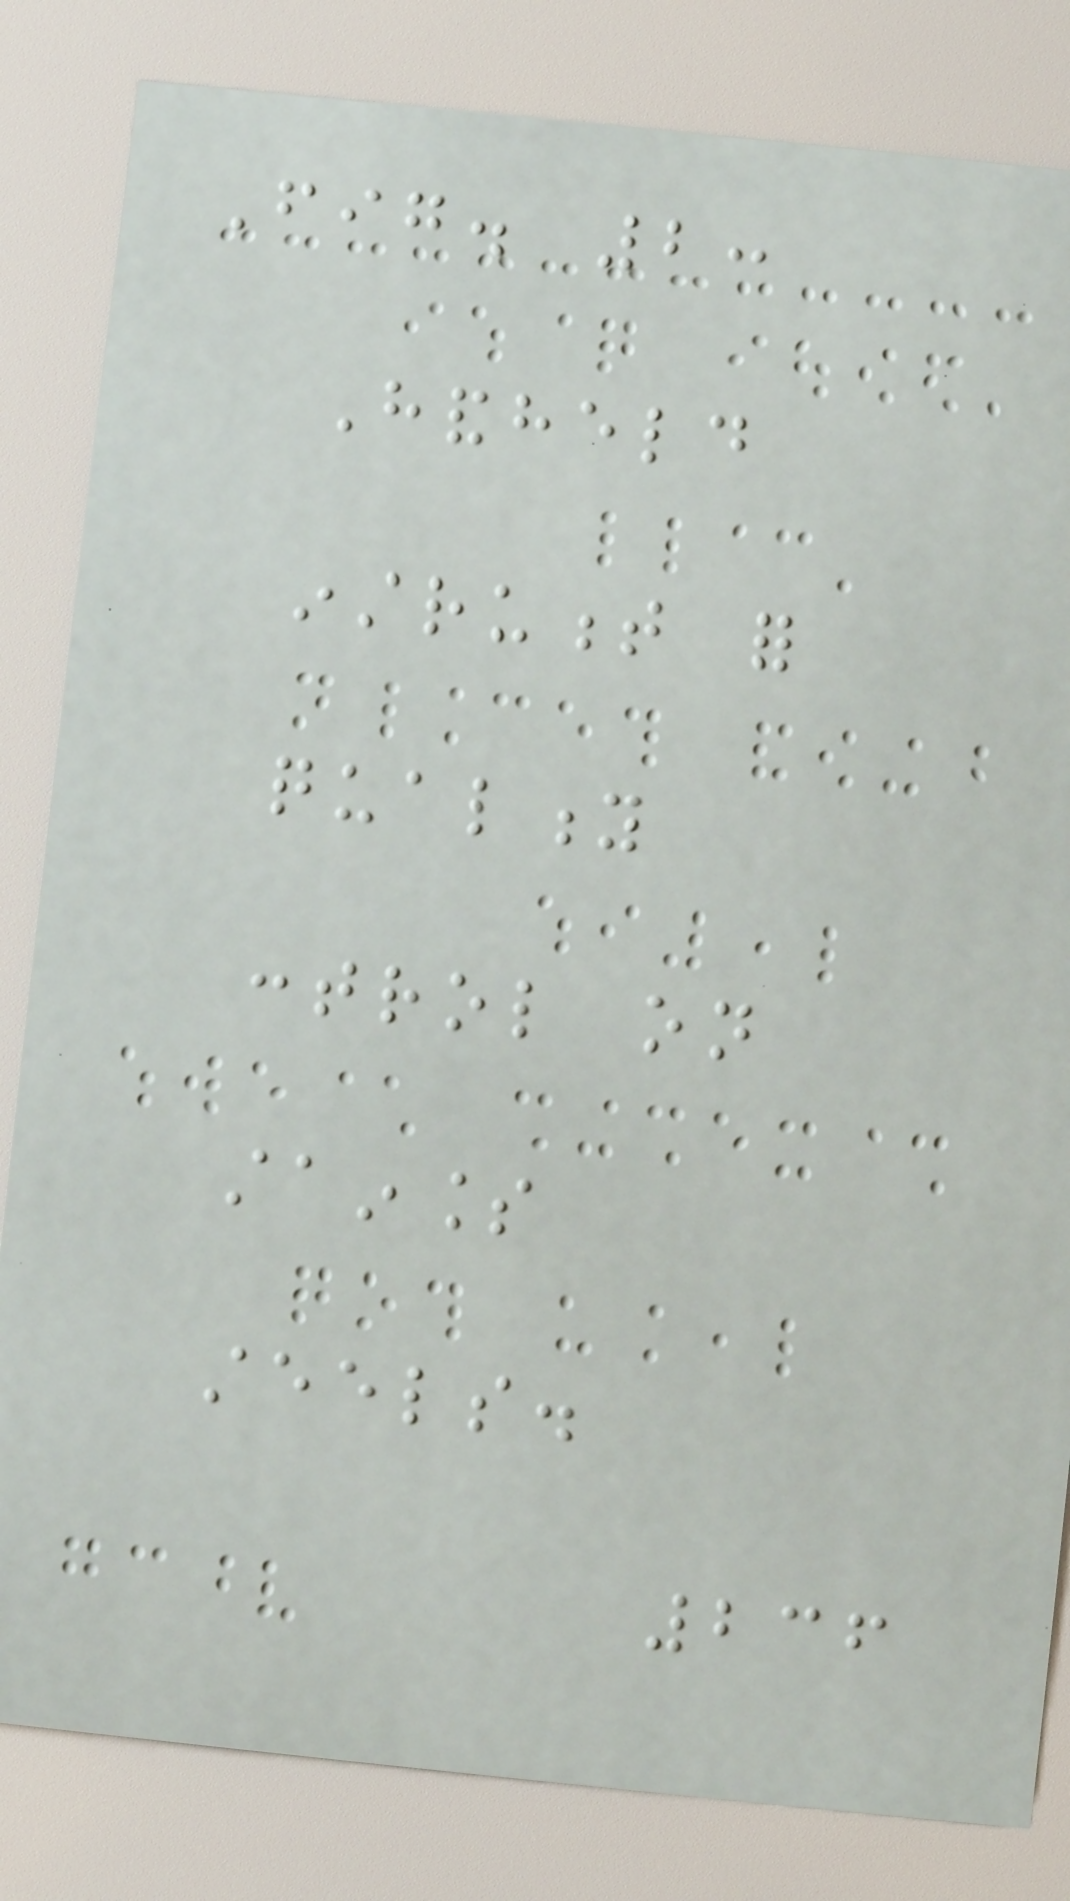Fig. 2:
Handheld
instrument for
quality
control on
stainless
steels.
236
